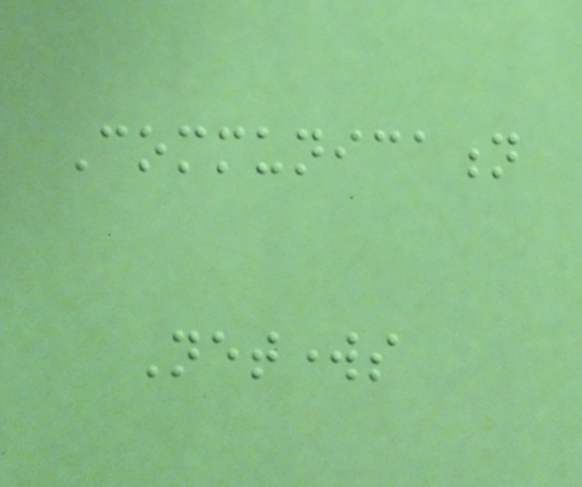Communication
Networks
